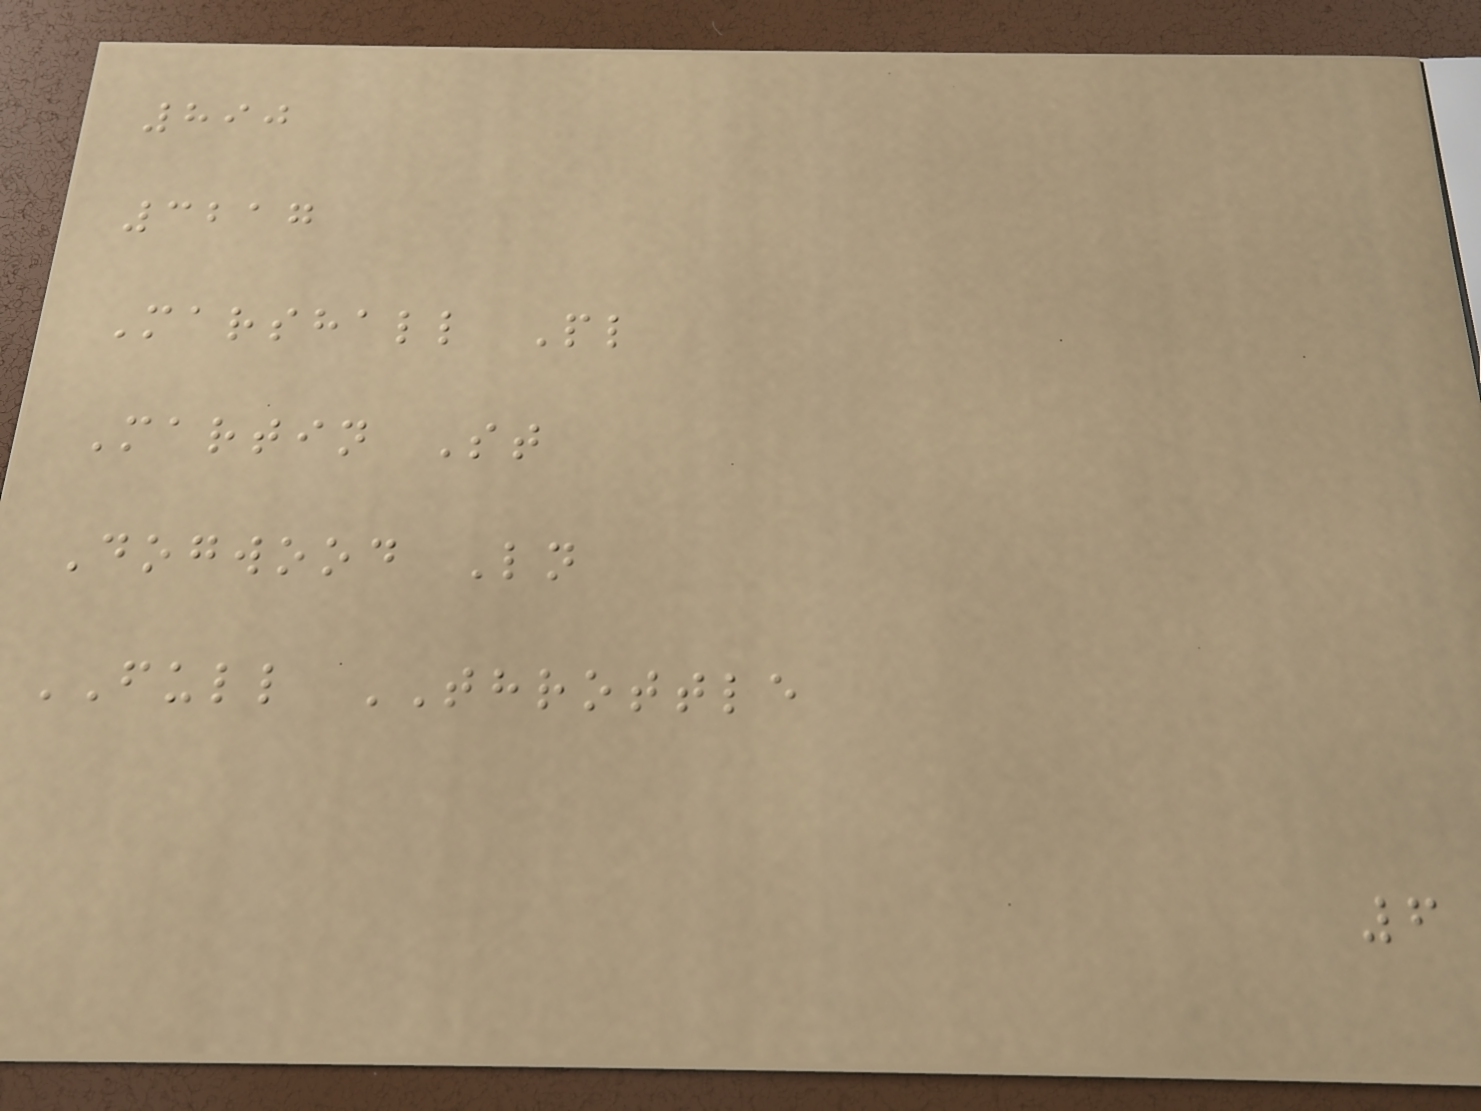890
3217
Marshall Pl
Martin St
Dogwood Ln
FULL THROTTLE
6
